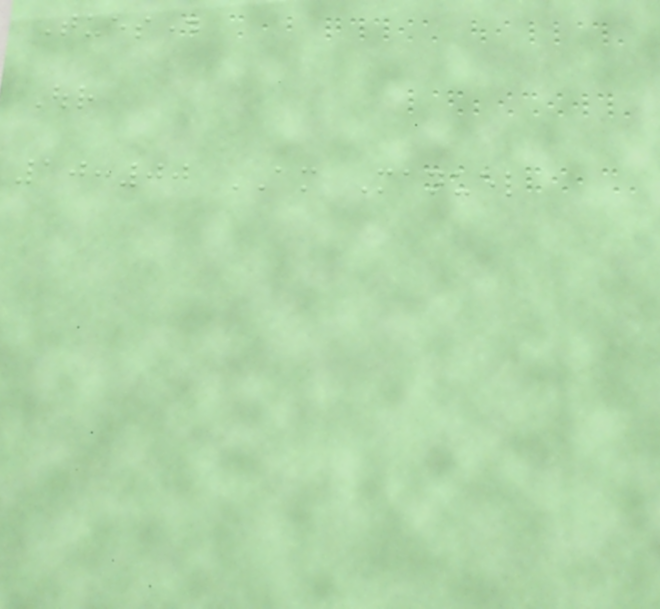Tuesday
Our
10:00 AM Manuel
